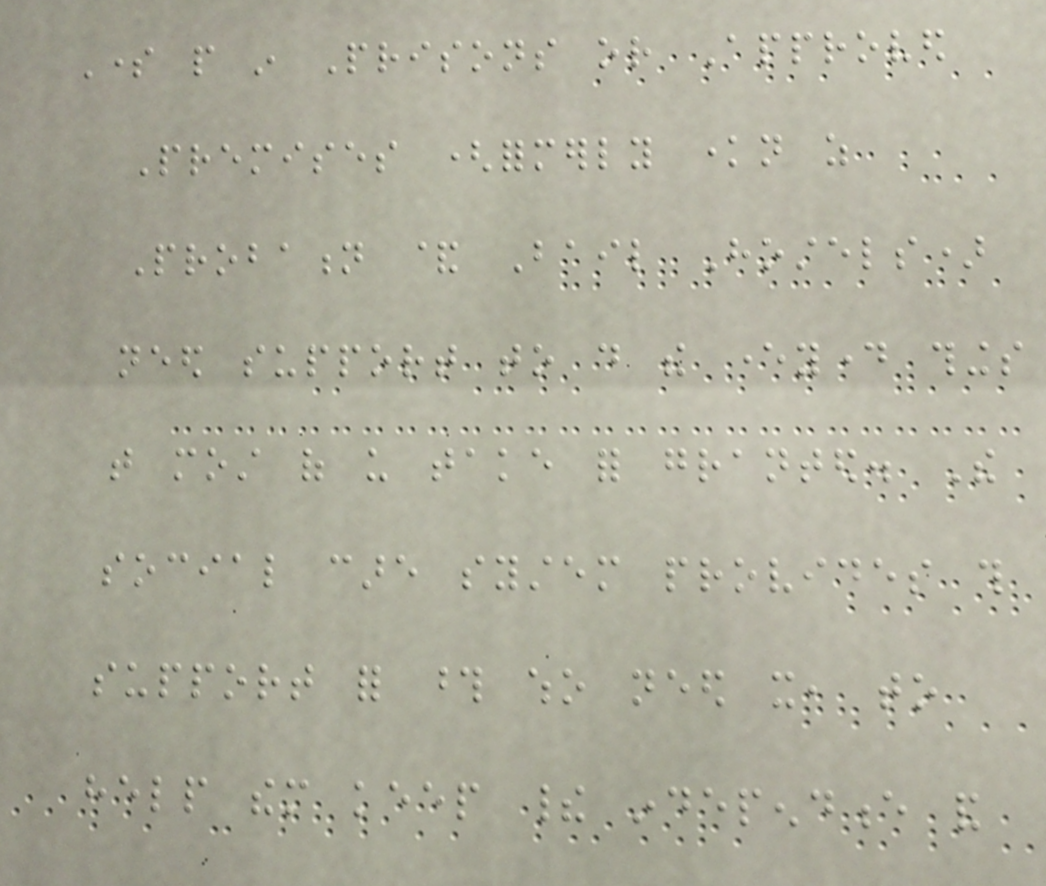Some people in Prisons or Approved
Premises (formerly known as
Probation & Bail Hostels)
need support to do the everyday things
that most of us take for granted. The
social care system provides this
support for those who need it, to
help them keep their independence and
